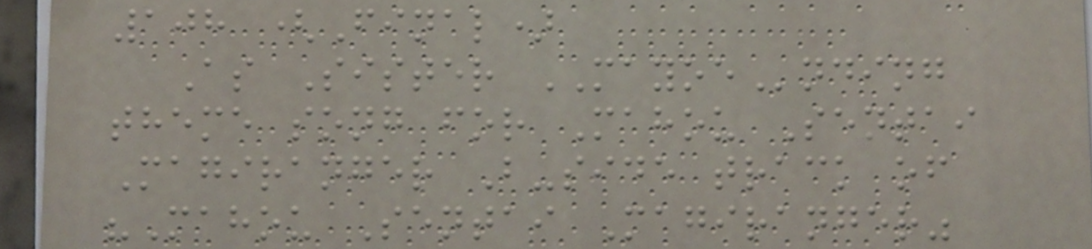108 (Final)
As Sister MAYOEnding
theme song for Mahou Sentai
Magiranger B-side track of
"Mahou Sentai Magiranger"
